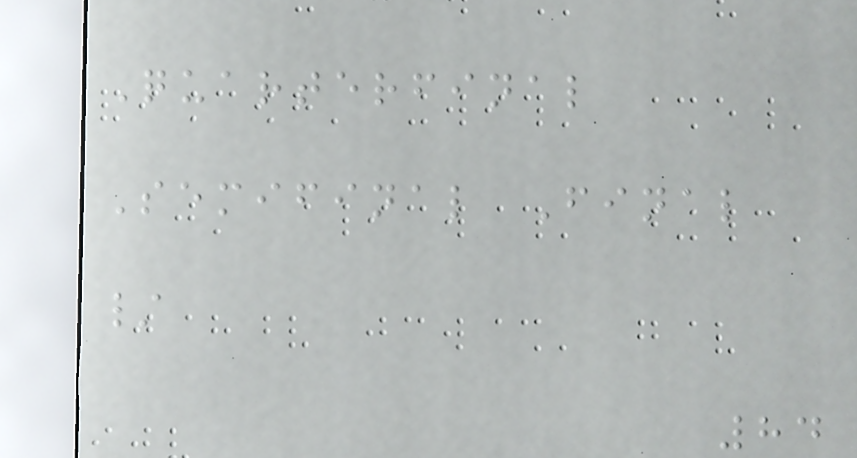Quarterfinal
Semifinal Final
/
84
